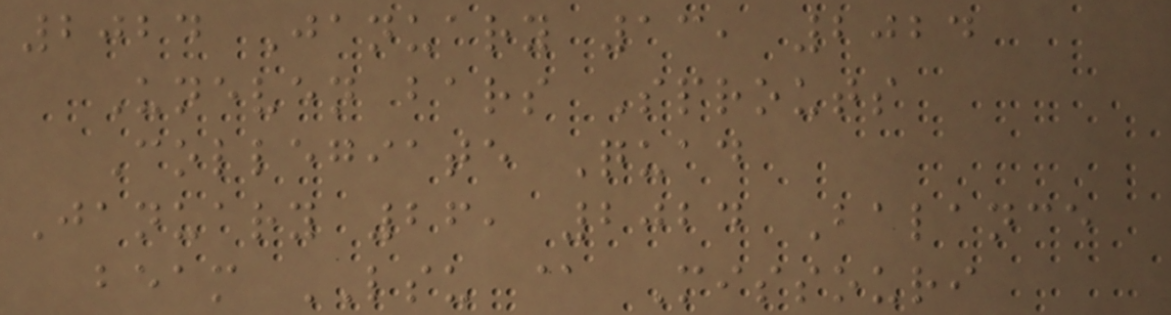2024 January 13, 2024
Uneven bars Sprouts
Collegiate Quad
January 26, 2024 Balance
beam LSU @ Missouri
